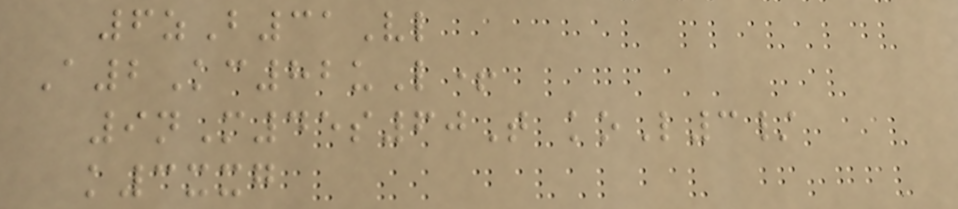6zB31Vl
A2Kc82uL+
9nM45s60T koL3/
k3xxg
